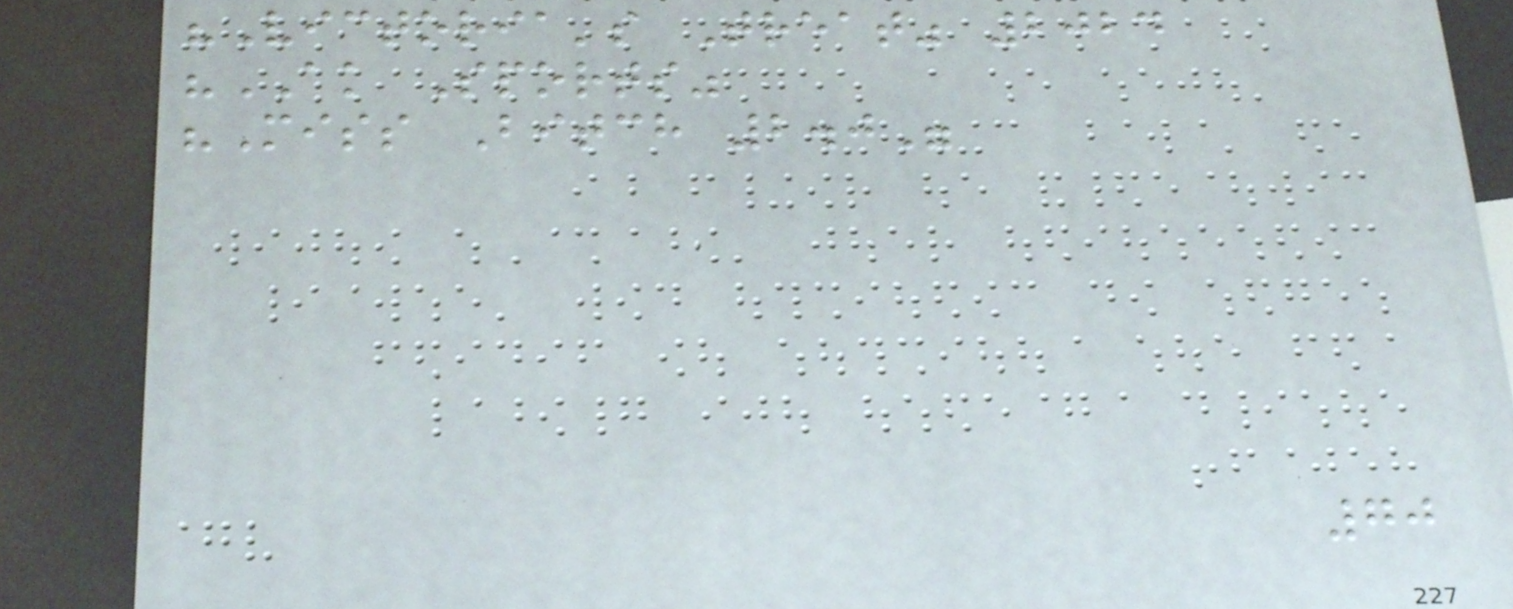"Victoria's Treat" 2024
"AK Sports"
"Miss Bitch 2.0"
70
